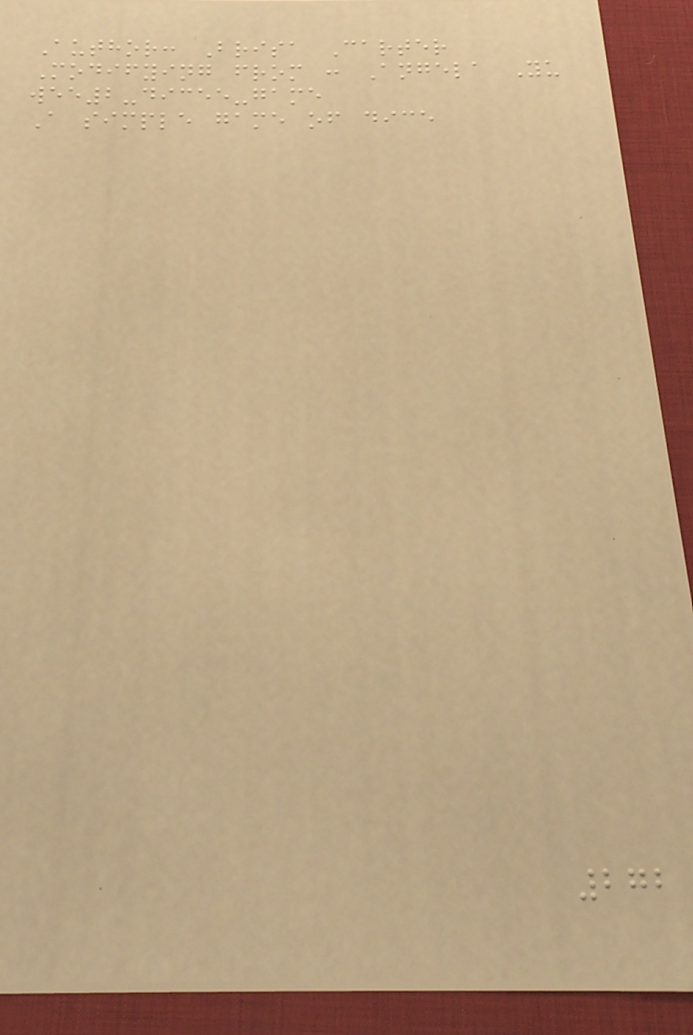Author: Brisa Carter
Modifying from : Angela Yu
wee2-dicee-game
A simple game of dice
272
